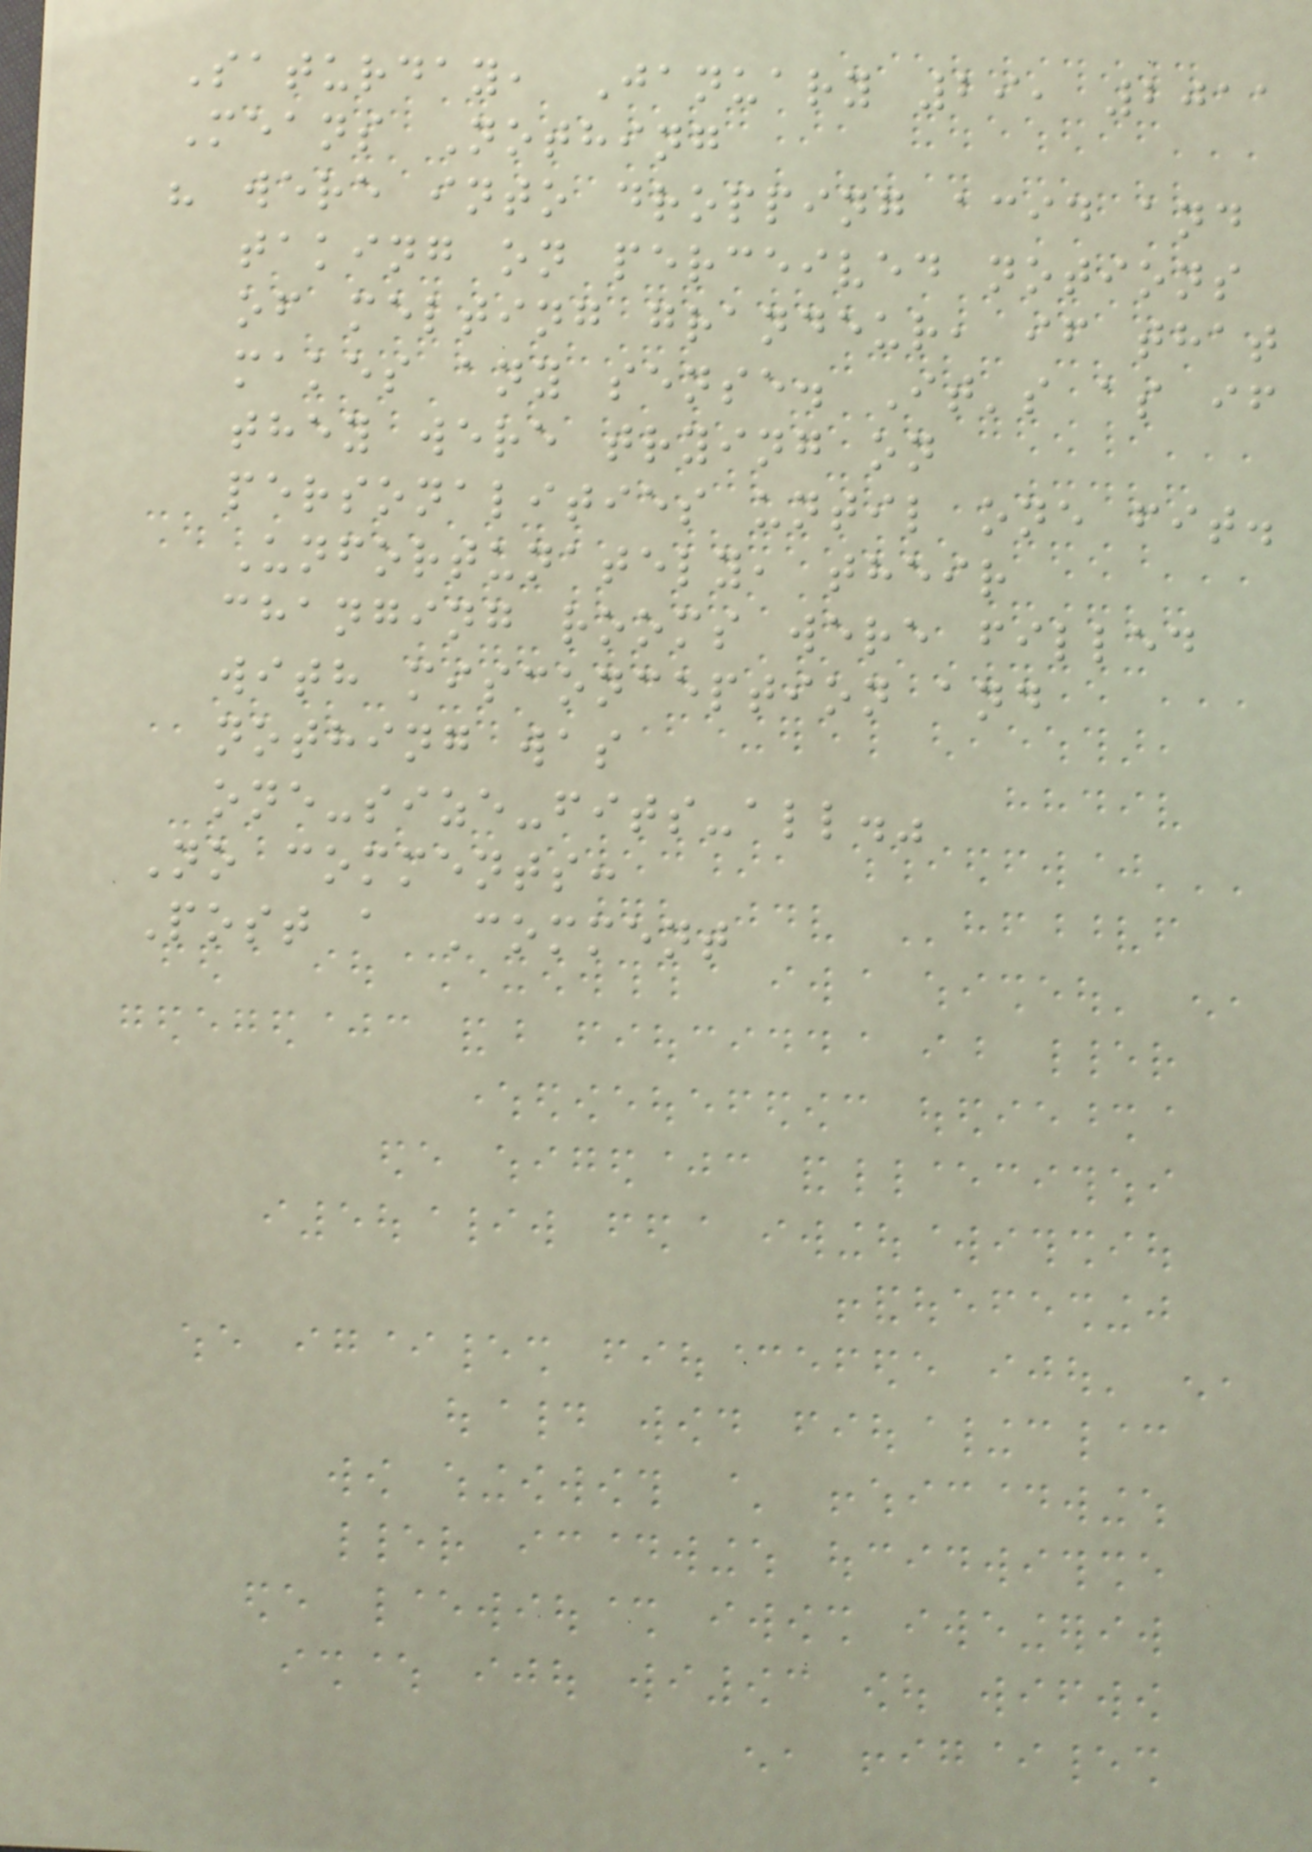Saturday, January 29, 2011
Means Nothing
" were into dropping acid and
taking on perceived notions
of melting grandeur, if that
makes any sense. It's as if
they were trying on
personalities until one fit.
Unfortunately, their
changing rooms were filled
with misconception and
nothing was
one-size-fits-all."
No comments:
Post a Comment
